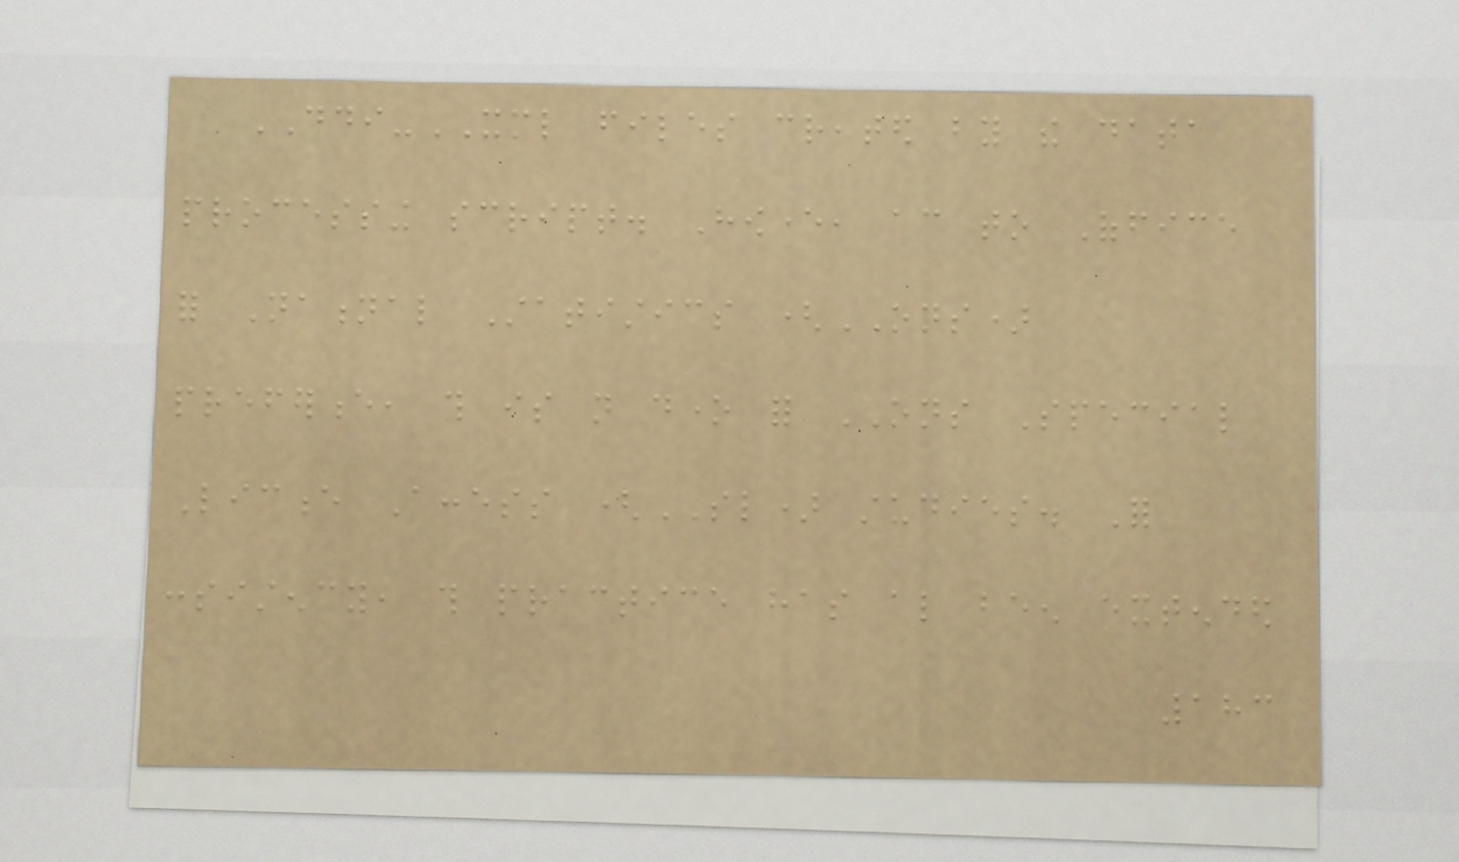DDI-XML files created by the data
processing script. However, according to Office
for National Statistics (ONS)
preference, this is not done for ONS Special
Licence Access (SL) studies. For
consistency, this practice has also been extended
183
